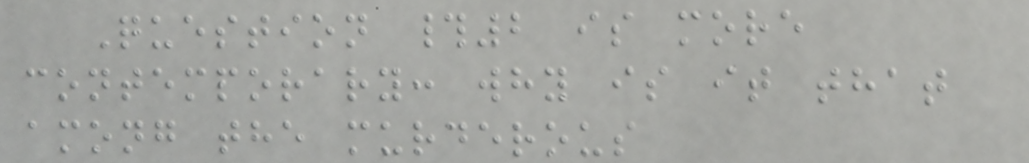Question #2 is more
contemporary: why is it that
among the murderous
